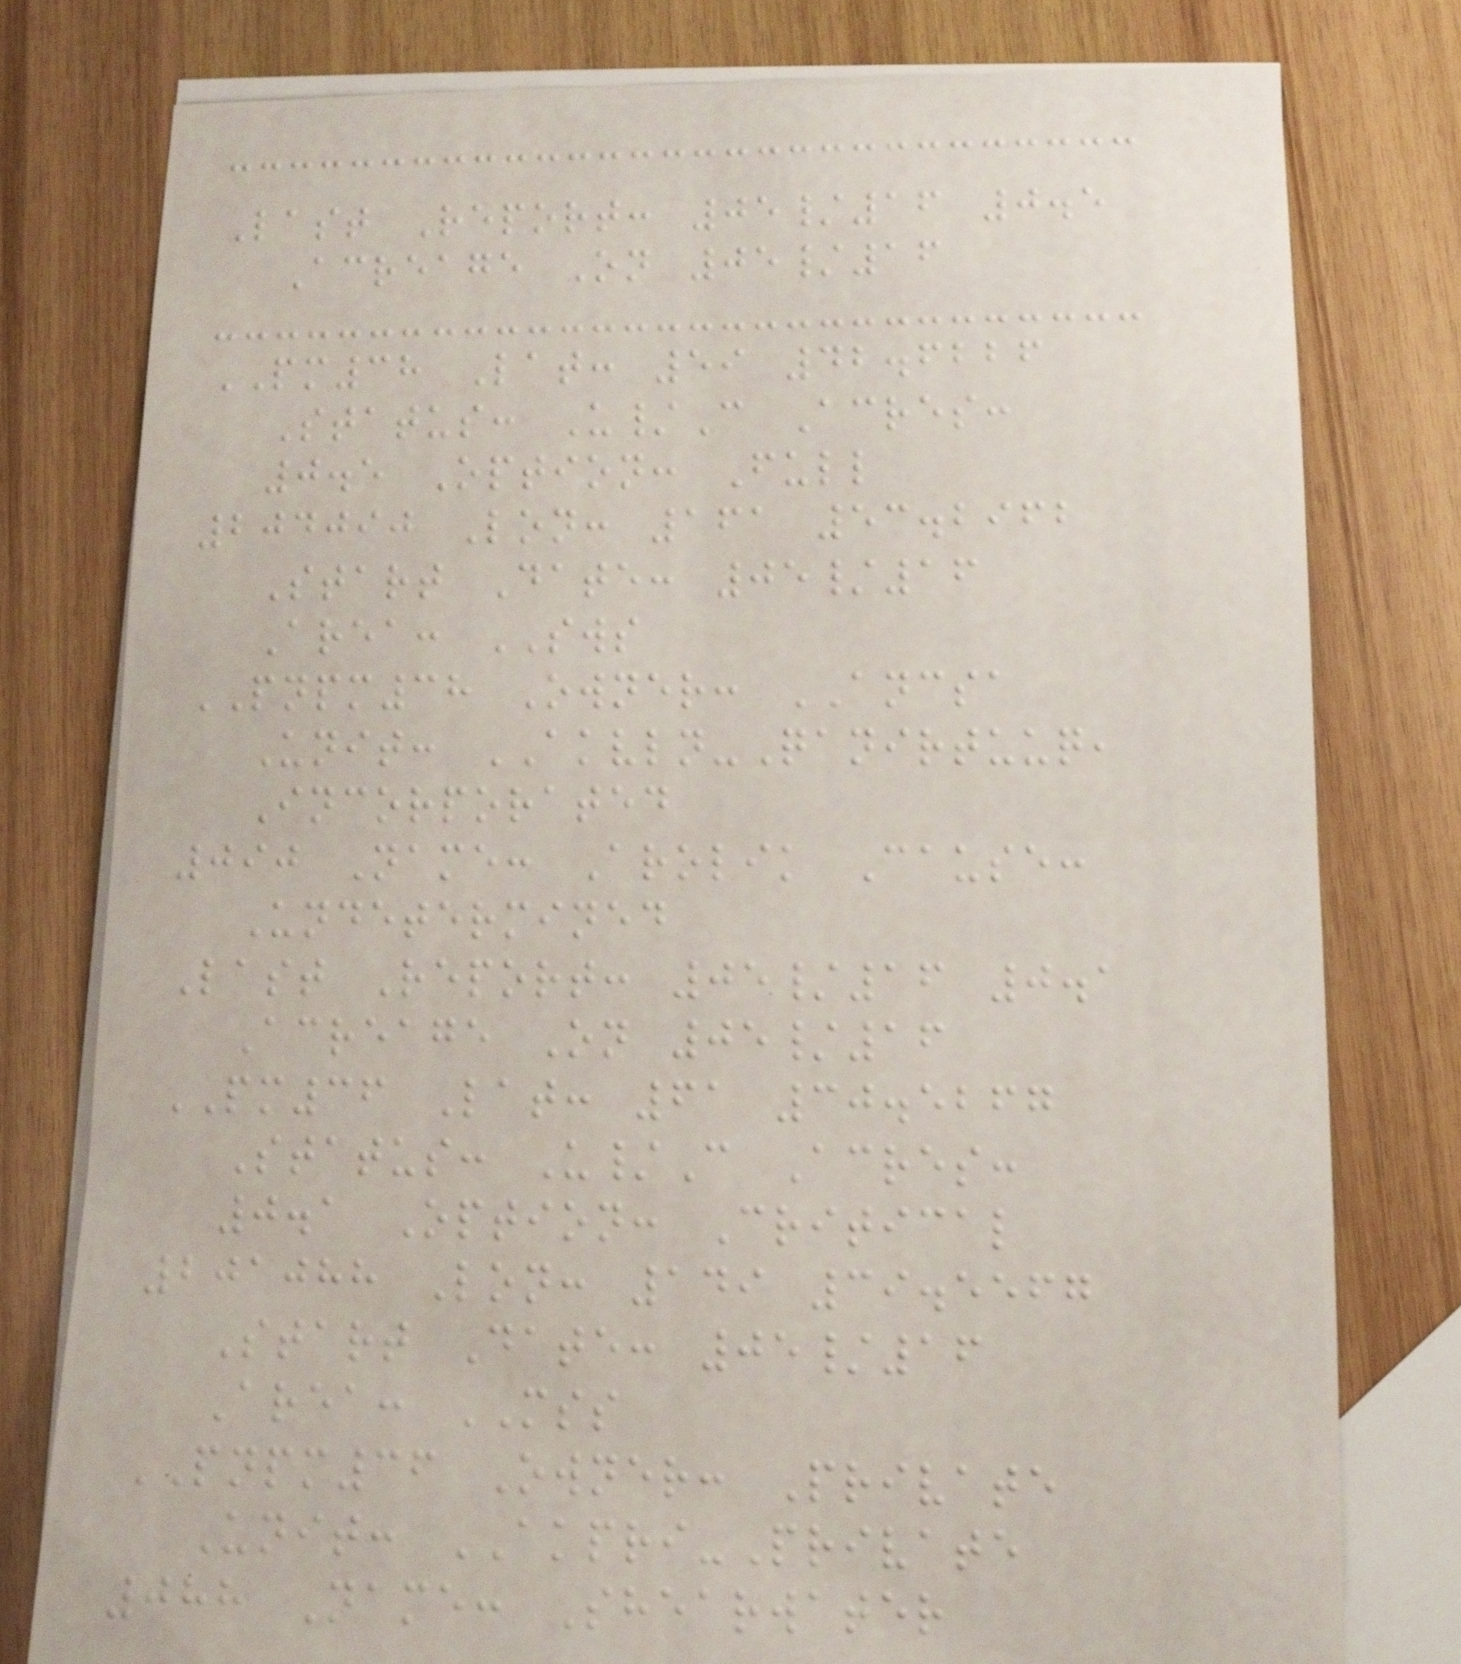Last Report: 05/16 0.5
Acreage On 05/16
PM38 Lat: 59 42.6226
Status: U/C Acres:
0.5 Option: Full
204090 Lon: 161 53.2962
Start Date: 05/16
Area: SWS
PNPM38 Owner: ANCSA
Unit: AKVLN-Qanirtuuq,
Incorporated
090 Name: Arolik Cause:
Undetermined
Last Report: 05/16 0.1
Acreage On 05/16
PM36 Lat: 61 30.5267
Status: U/C Acres:
0.1 Option: Critical
201088 Lon: 149 39.5567
Start Date: 05/16
Area: MSS
PNPM36 Owner: Private
Unit: AKPRI-Private
088 Name: Shearwater
